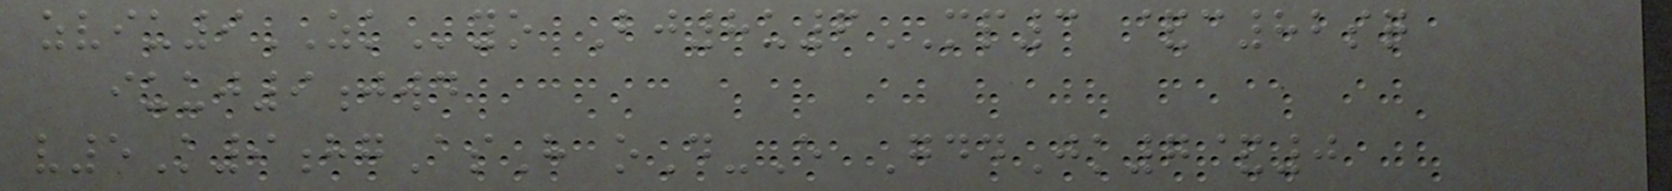zviu9ZKyo Bj8u6MP3 &c82sq
iuuj9jwd
v5K9hgAsH oD-E GddJk7&0
